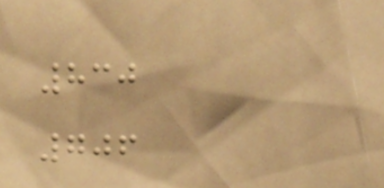830
706
